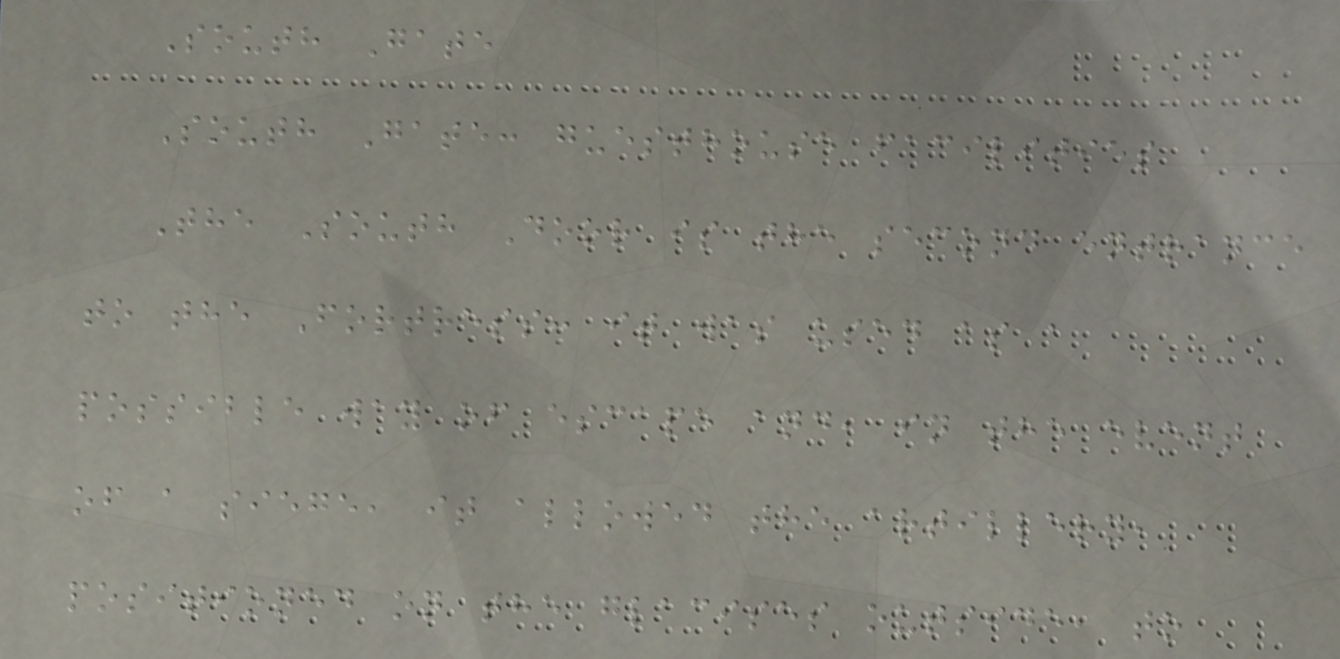South Gate
South Gate: guesthouse facilities
The South Door is the second entrance
to the Fortress: it was used as a
possible way of escape and, in the event
of a siege, it allowed the artillery,
positioned on the glacises outside, to
